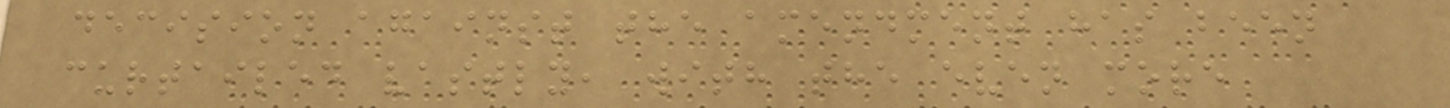decision against the amendment has been
curtailed vastly, with the even more
